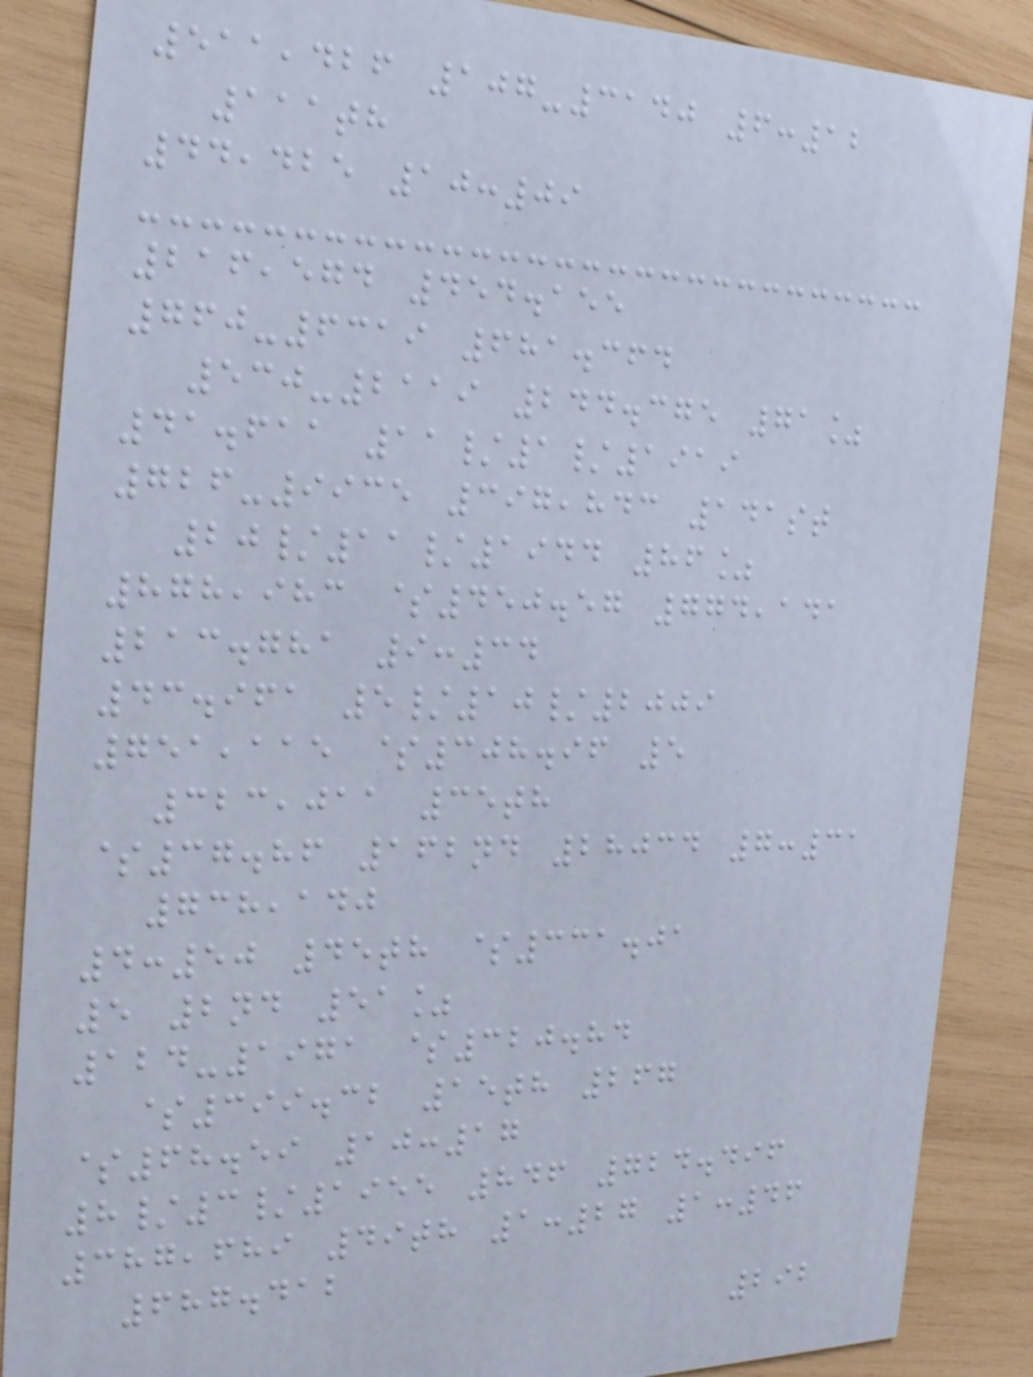511,426 107-3140 6:12
111th
44,425 10:09
216,574 454.155
760-6319 681.364
530-2119 244.375 71%
41.611 11/1/1919
726-9935 397,843 141st
20/11/1944 86%
878,983 $450.57 774,141
213.781 9:34
43.961 5/10/2009
751,115 $308.96 5
323,011 35th
$37.86 162nd 28034 7:31
738,140
4:50 45th $331.01
5 2nd 51%
124-1971 $320.84
$399.32 15th 267
$68.59 10:17
8/3/1955 846 724.496
387,689 49th 1:27 1:46
687.412
292
